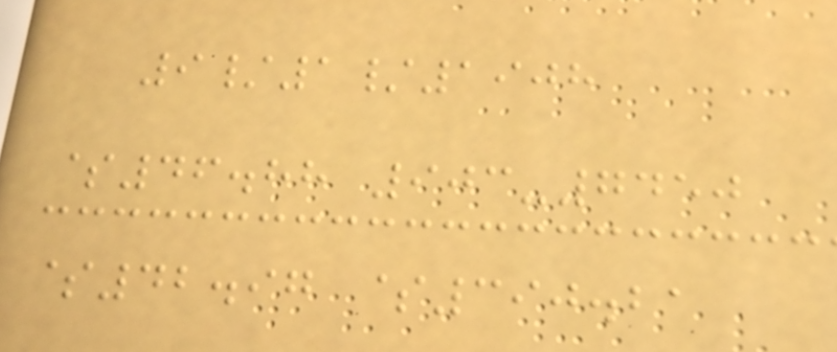9/1/1908
$46.88 903-7450
$42.97 $390.21
